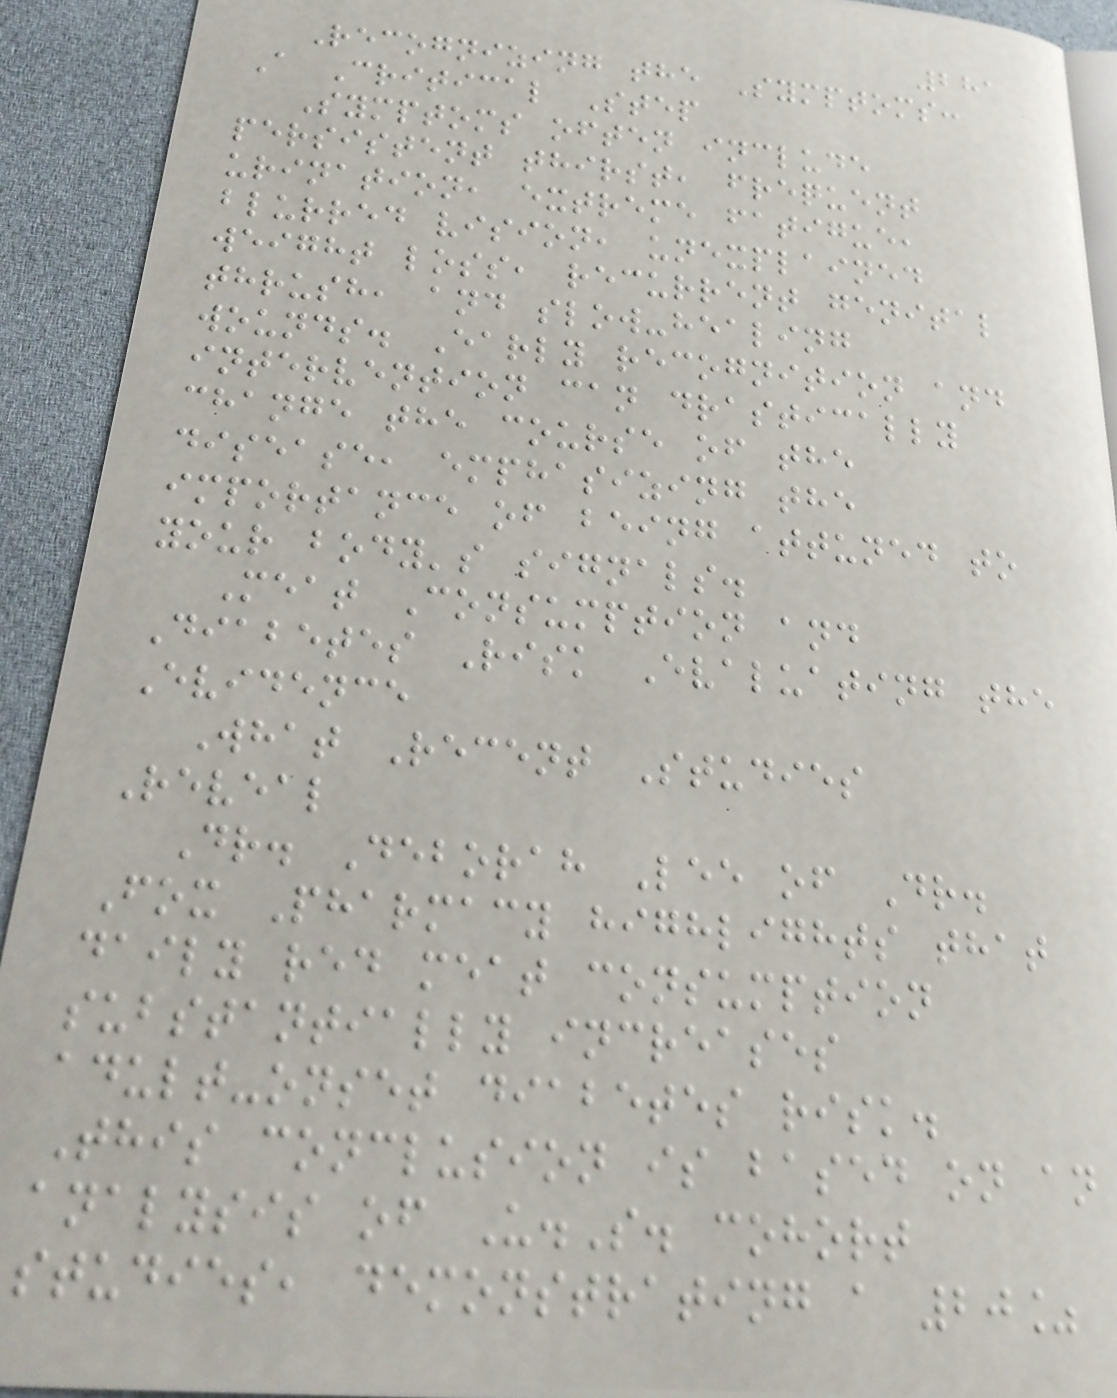281
Recognizing the Symptoms:
A Critical Step
Symptoms often include
persistent thirst, frequent
urination, extreme fatigue,
blurred vision, unexplained
weight loss, recurrent genital
thrush, and slow-healing
wounds. Early recognition and
intervention can drastically
change the course of the
disease, emphasizing the
importance of being attuned to
your body's signals.
Meat Consumption and
Diabetes Risk Evaluating the
Evidence
What Recent Studies
Reveal
Dr. Deborah Lee of Dr.
Fox Pharmacy highlights that
daily red meat consumption
substantially increases
adult-onset diabetes risk.
This conclusion is based on an
analysis of U.S. cohort
studies, demonstrating a 20%
